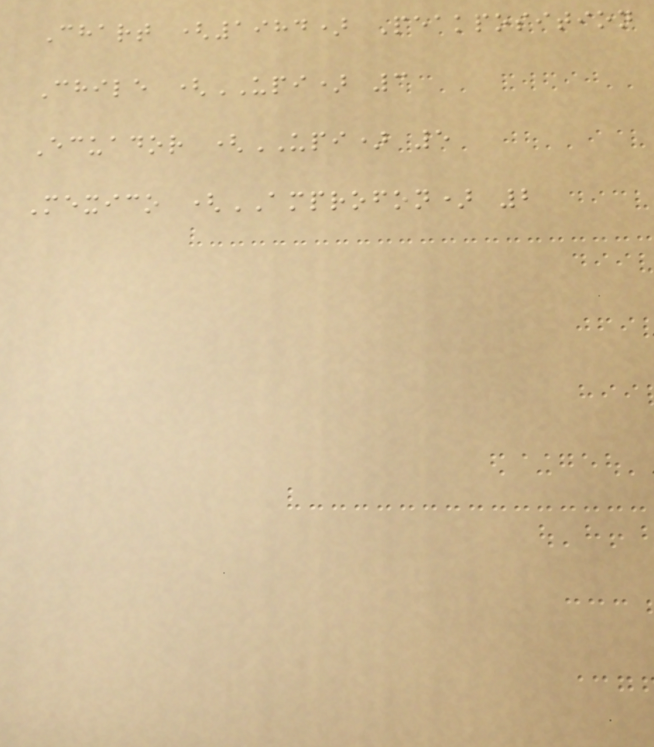Chart (1984) Peakposition
Chile (UPI) 3
Ecuador (UPI) 5
Mexico (AMPROFON) 2
